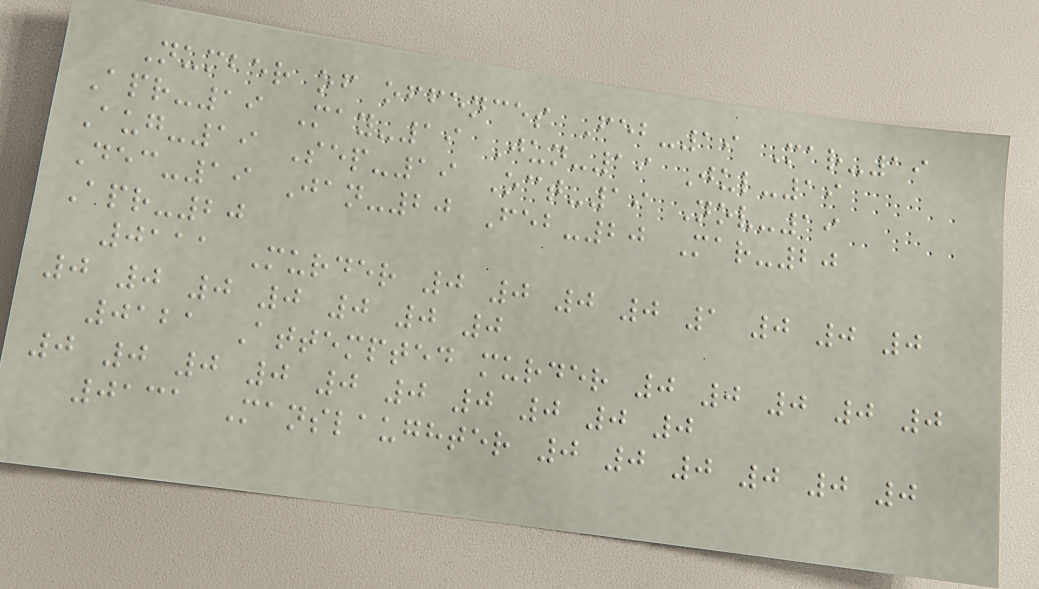Number of offences Feb-19 Mar-19
Apr-19 May-19 Jun-19 Jul-19
Aug-19 Sep-19 Oct-19 Nov-19
Dec-19 Jan-20 Feb-20 Mar-20
Apr-20
0111 Murder 0 0 0 0 1 0 0 0
0 0 0 0 0 0 0
0121 Attempted murder 0 0 0 0 0
0 0 0 0 0 0 0 0 0 0
0131 Manslaughter 0 0 0 0 0 0
